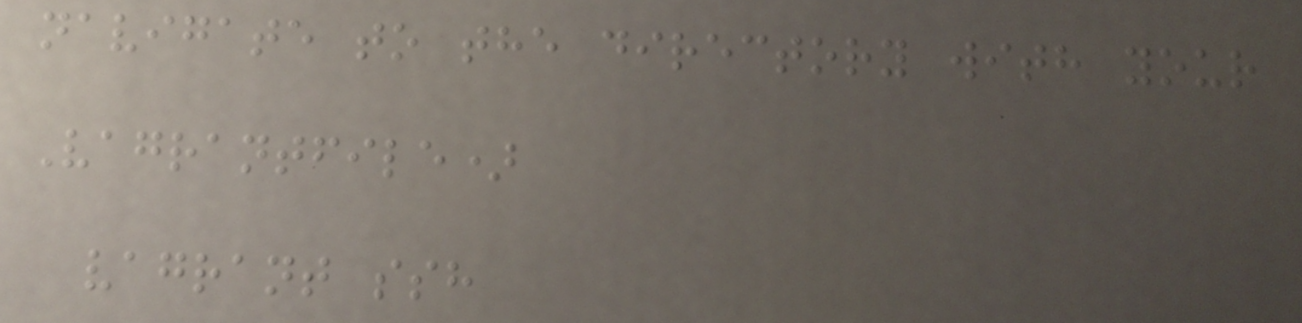navigate to the directory with your
Vagrantfile)
vagrant ssh
